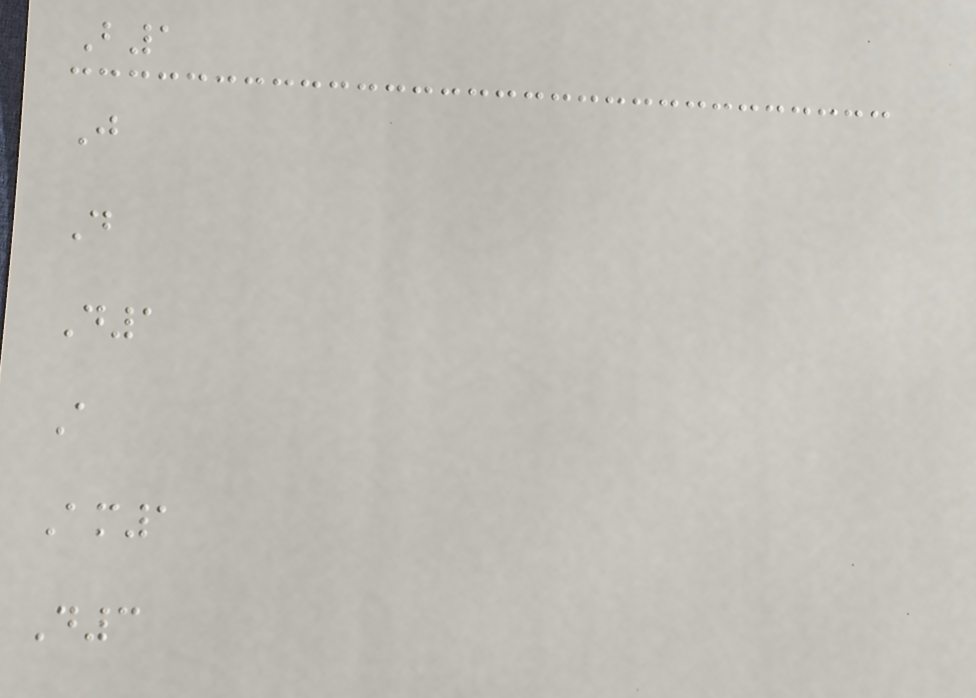B1
J
D
D1
A
Am1
D3
